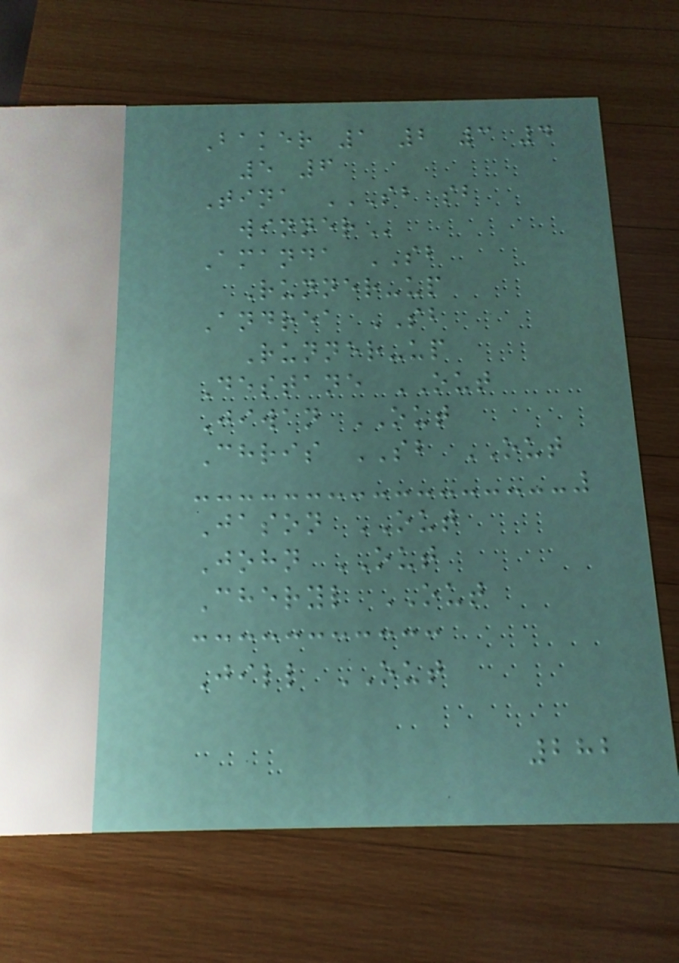Baker 1 2 3 4
5 6
Tina SB SB
WINNER
Amanda SB
Runner-up
Andrea SB
Runner-up
Destane OUT
Jiwan OUT
Chris SB OUT
Jason OUT
John OUT
Cheryl OUT
Jill OUT
282
